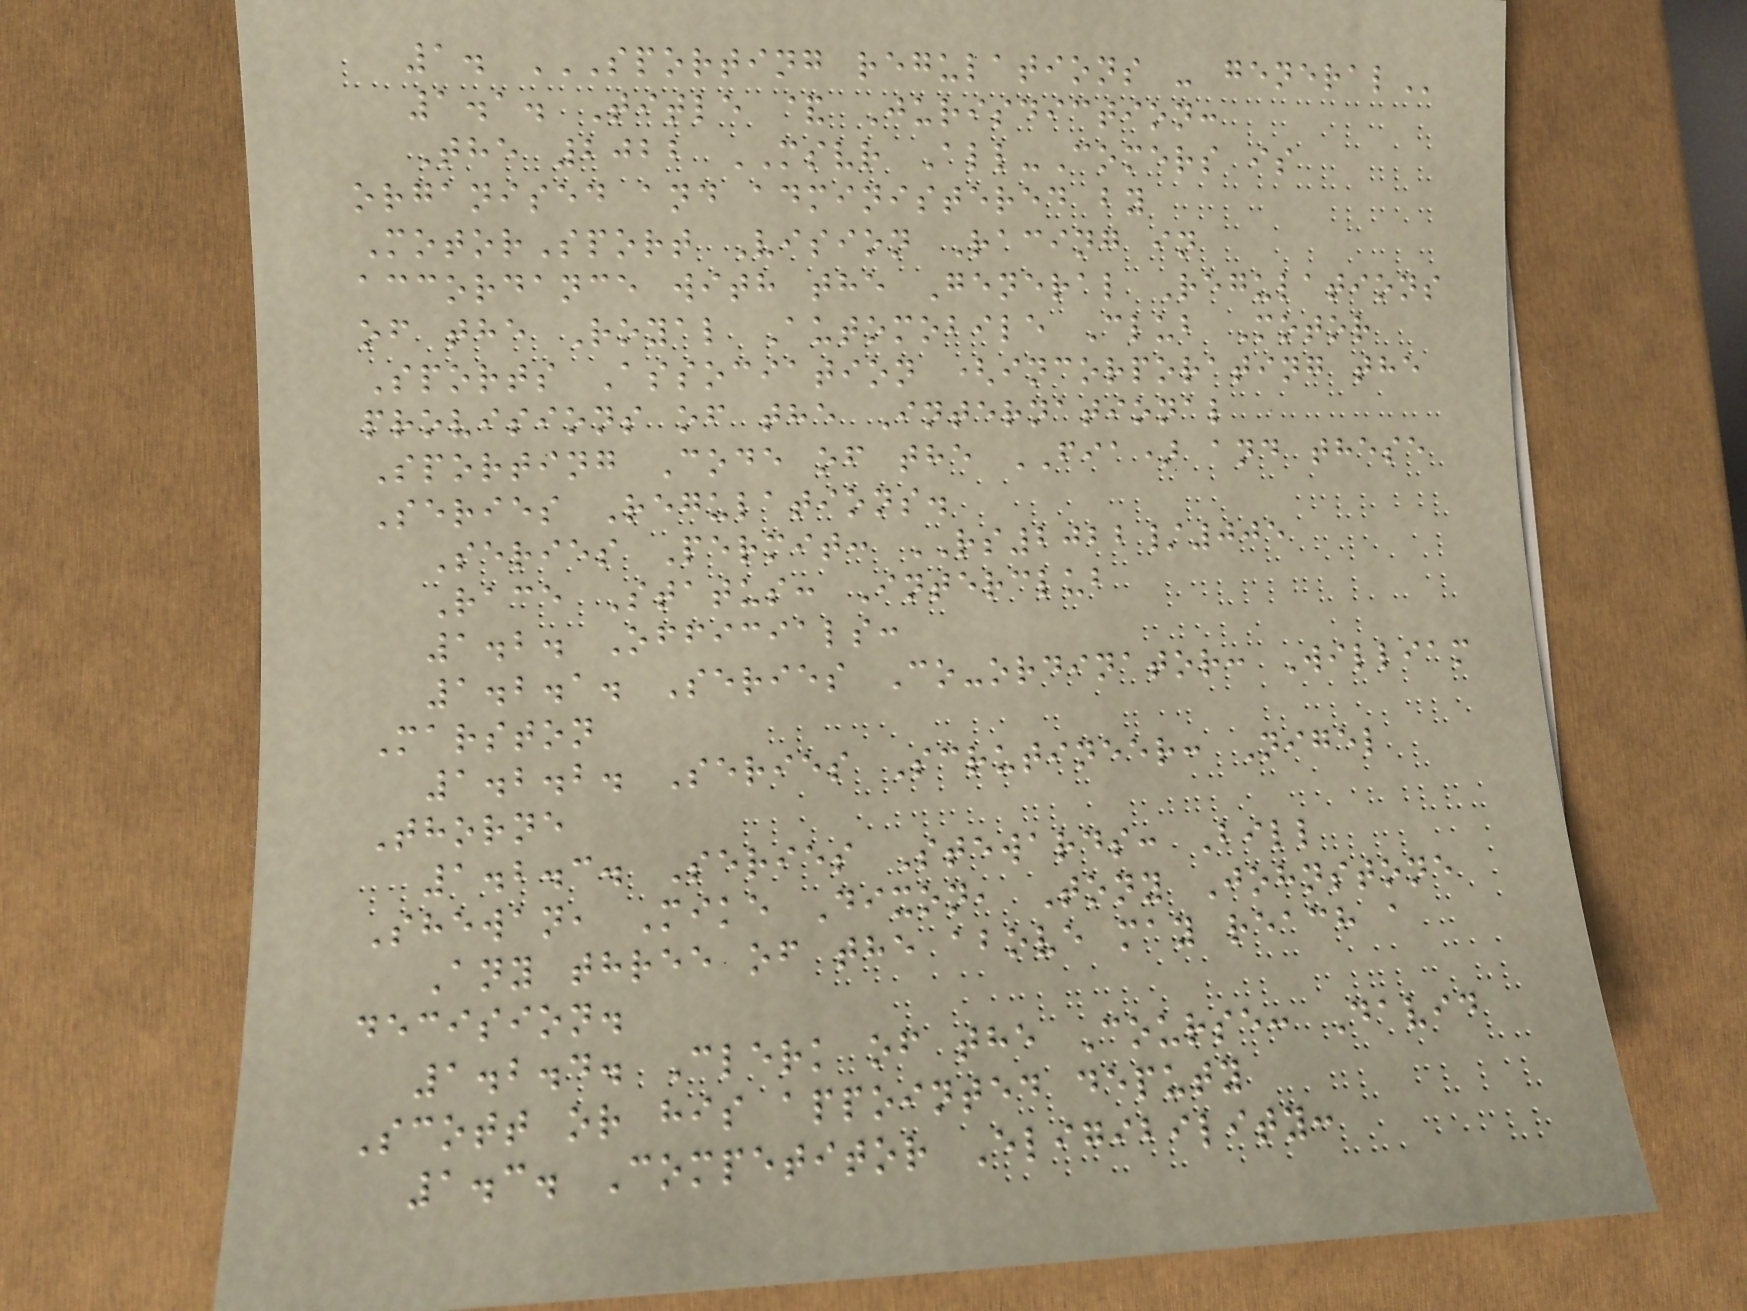1. SPORTING REGULATIONS - GENERAL
1.1. Title & Jurisdiction:
The 2022 MSVR All-Comers is
organised and administered by
MotorSport Vision Racing in
accordance with the General Regulations
of the Royal Automobile Club Motor
Sports Association (incorporating the
provisions of the International
Sporting Code of the FIA) and these
Series Regulations.
Series Permit: RS2022/005
Race Status: Interclub
1.2. Officials:
1.2.1. Series Co-ordinator: William
Marston
1.2.2. Series Scrutineer: Nigel
Thorne
1.2.3. Series Stewards: Bill
Shewan, Mike Dixon, Tony Johnstone
Any three of the above may reach a
decision.
1.2.4. Clerk of the Course: David
Scott or his appointed deputy
1.3. Competitor Eligibility:
